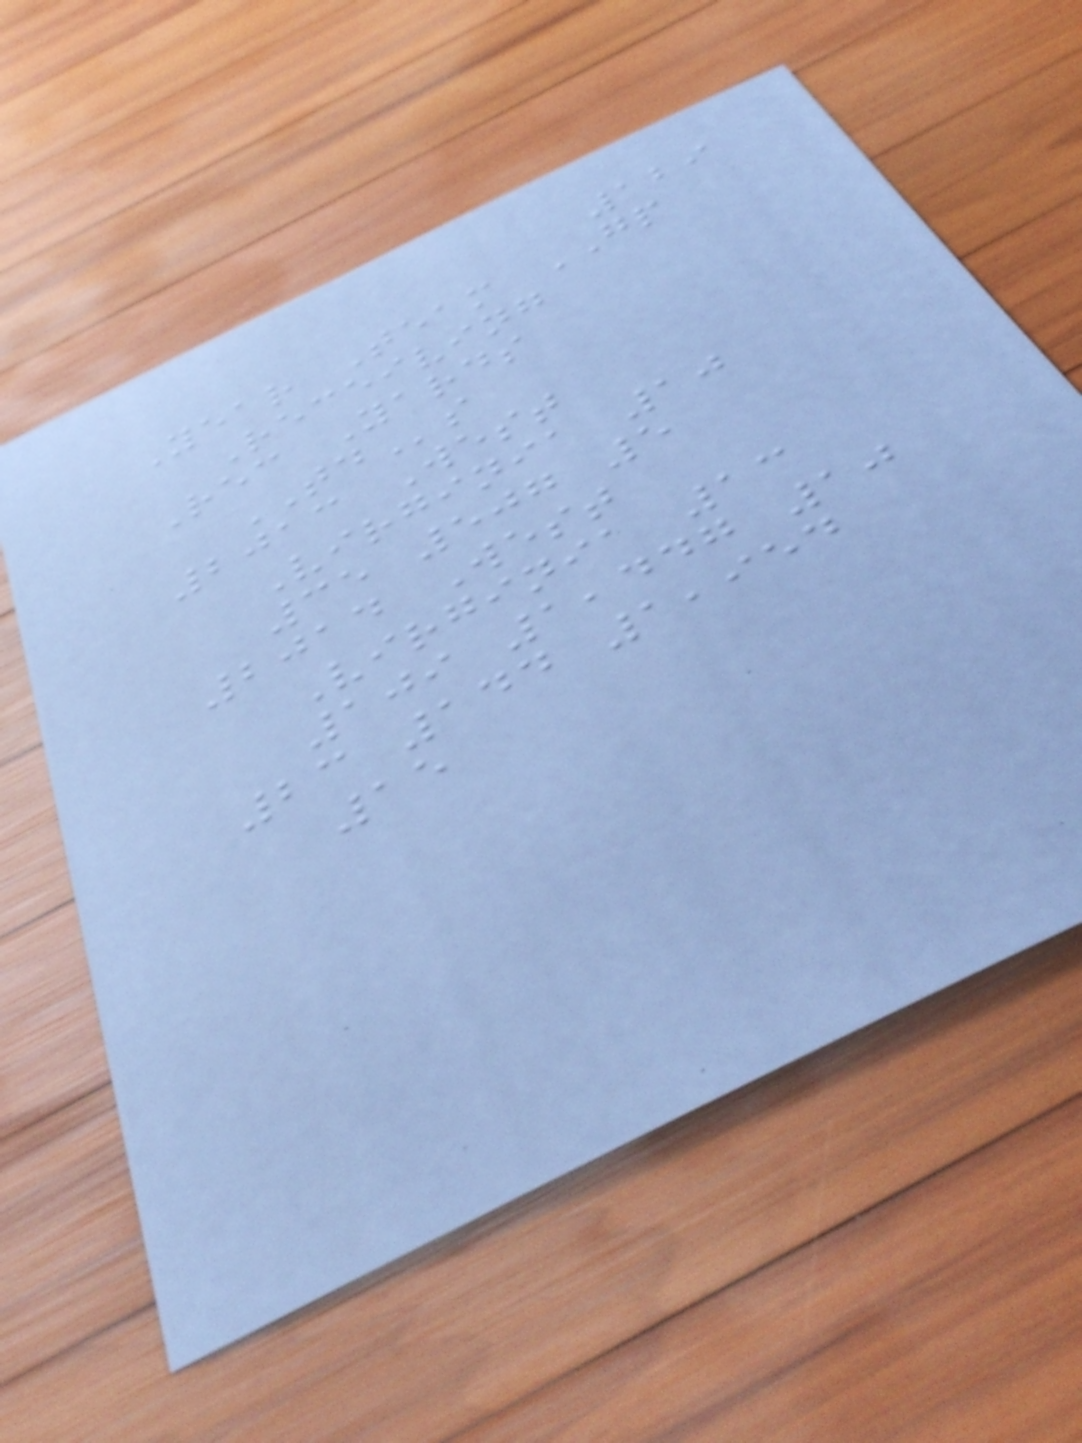129
Year Team GP
Receiving
Rec Yards
TDs
2013 West
Virginia 10
35 507 5
2014 West
Virginia 13
109 1,447 10
23 144 1,954
15
